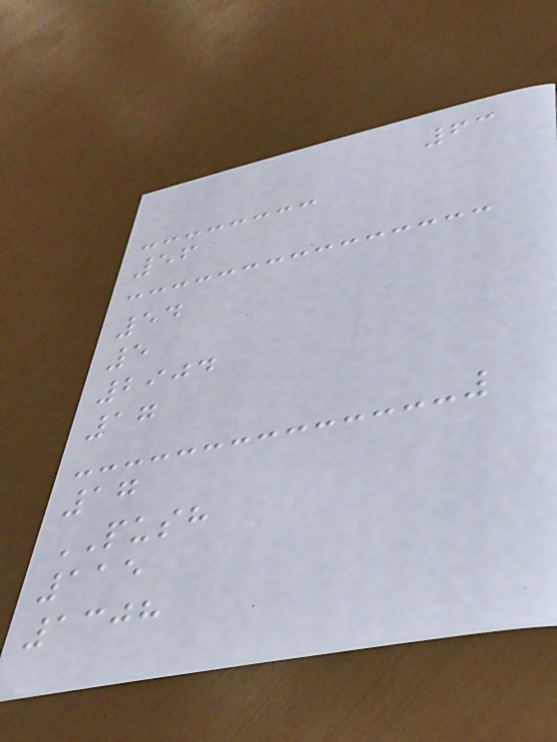63
56
54
5
2904
17
17
PUSH
115
1308
